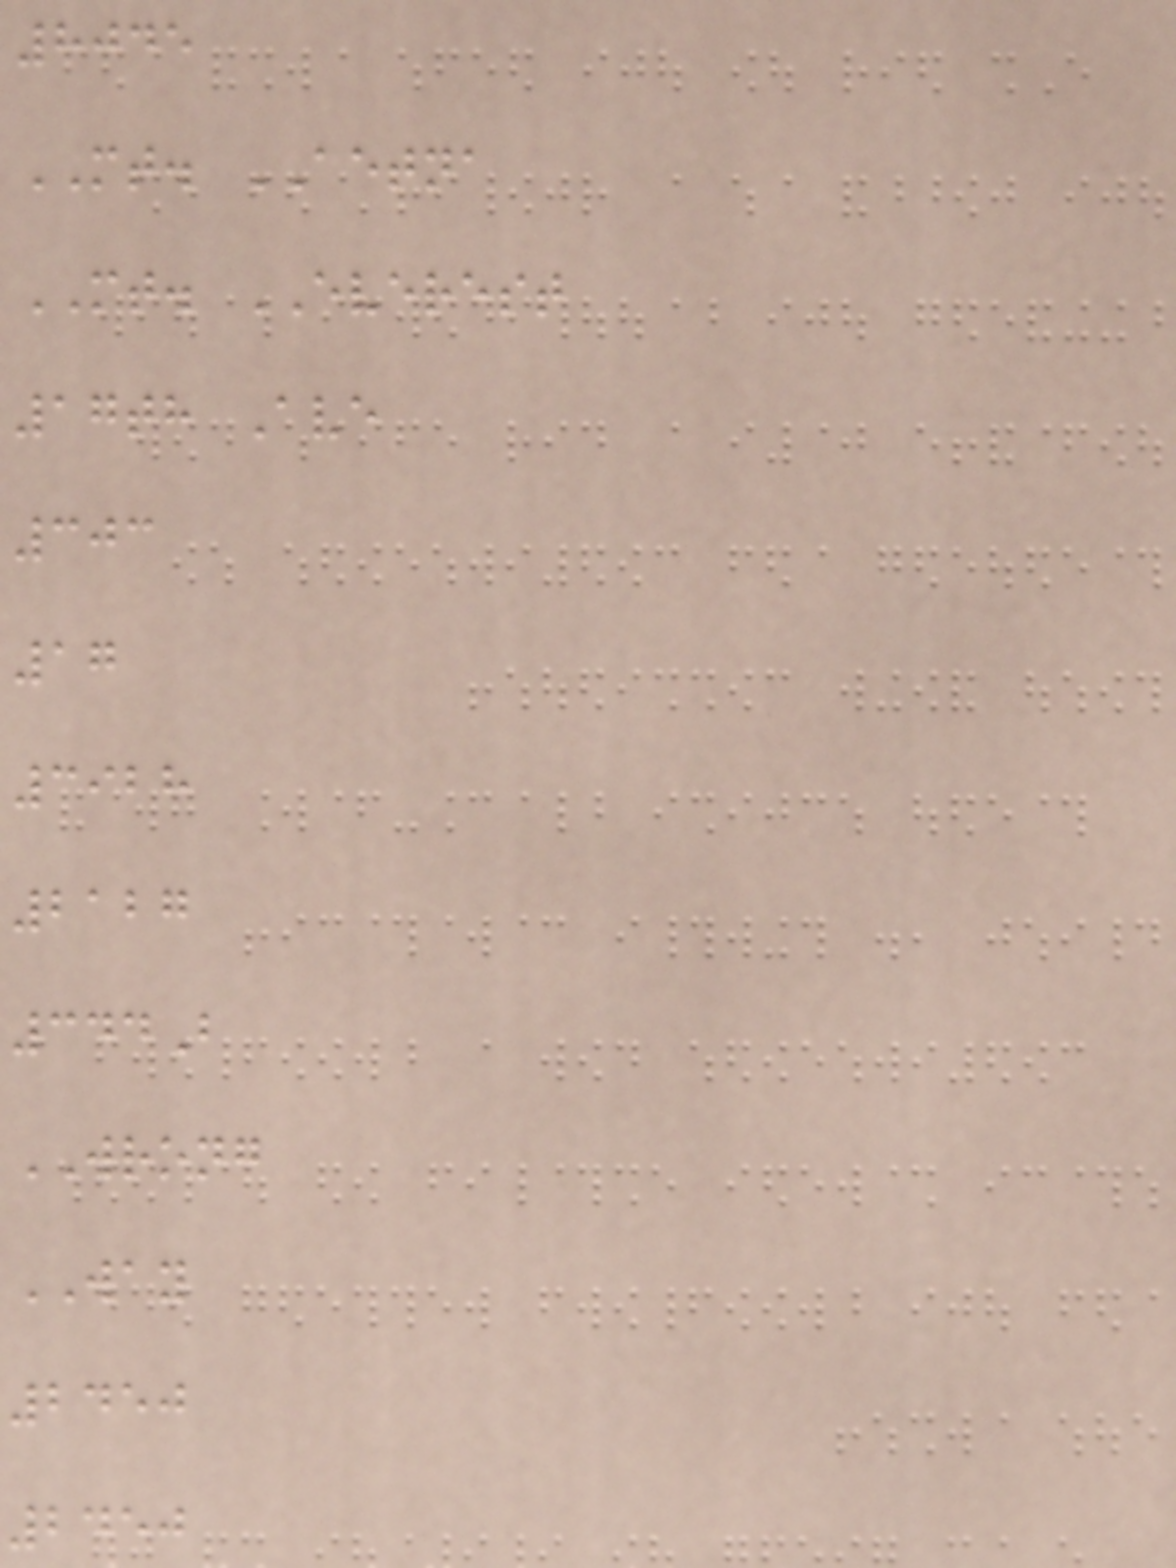8045
MT. AETNA
MT. EVEREST
17th Ave
303
17
3928
2127
344B
WRONG
WAY
2450
2450
